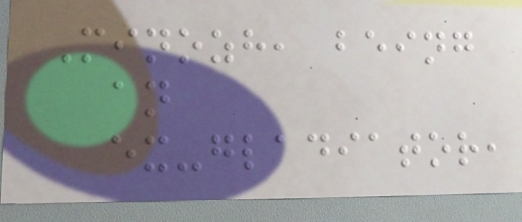Minozh, being
an
ex-gladiator,
